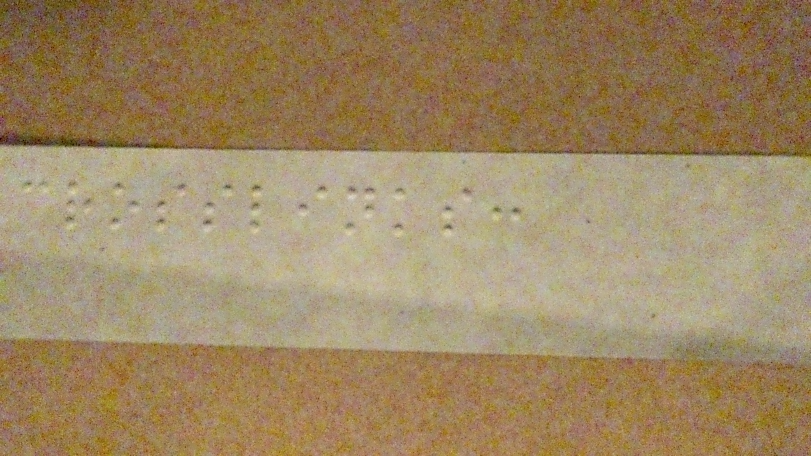crosslinks:
